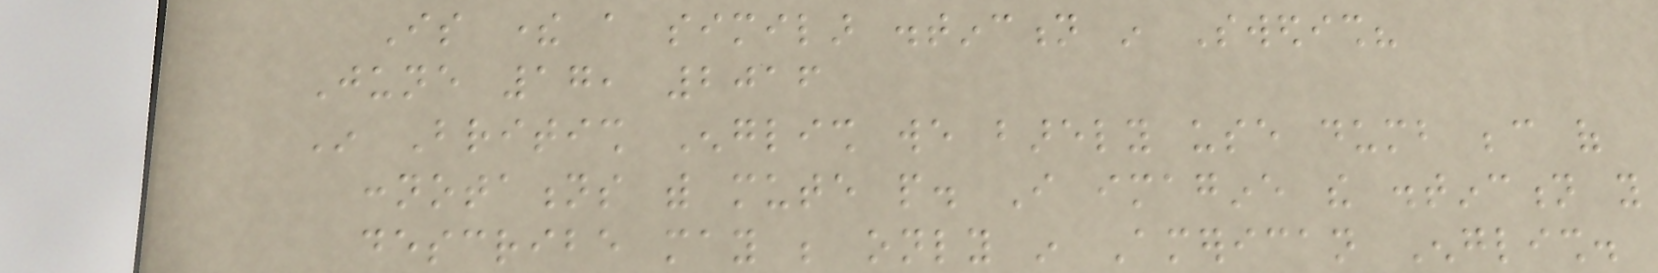Is there a similar distinction in Swedish?
June 17, 2016
In British English we barely use dumb because of
connotations with mute people. I imagine the distinction you
describe may be only in American English.
